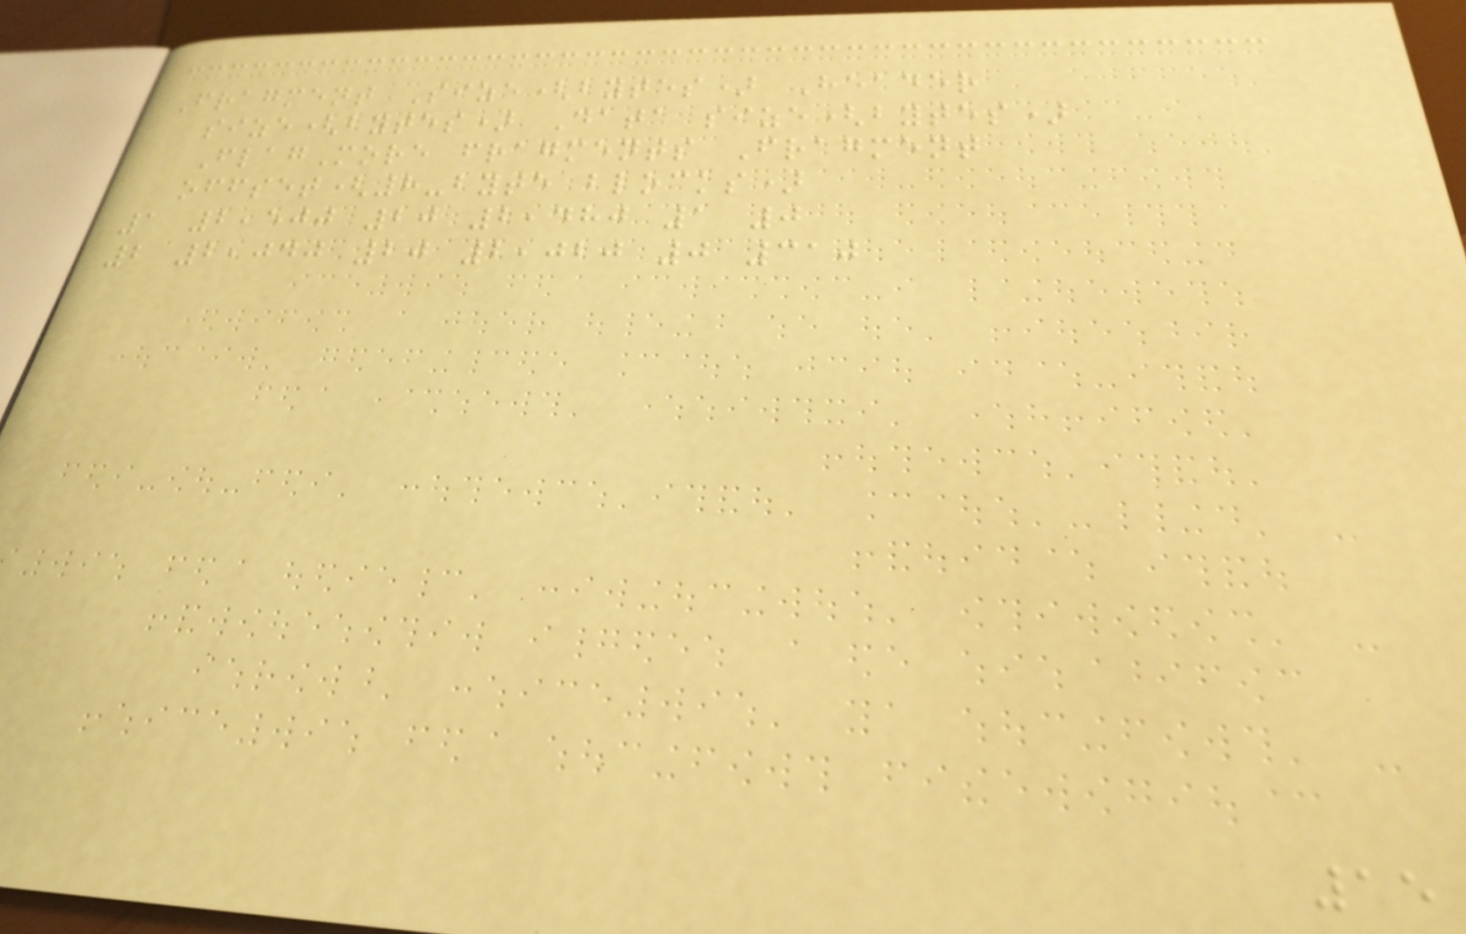Fragment Size(bytes) Header
size(bytes) Data size(bytes)
FlagMore fragments Fragment
offset(8-byte blocks)
1 2,500 20 2,480 1 0
2 2,040 20 2,020 0 310
15
